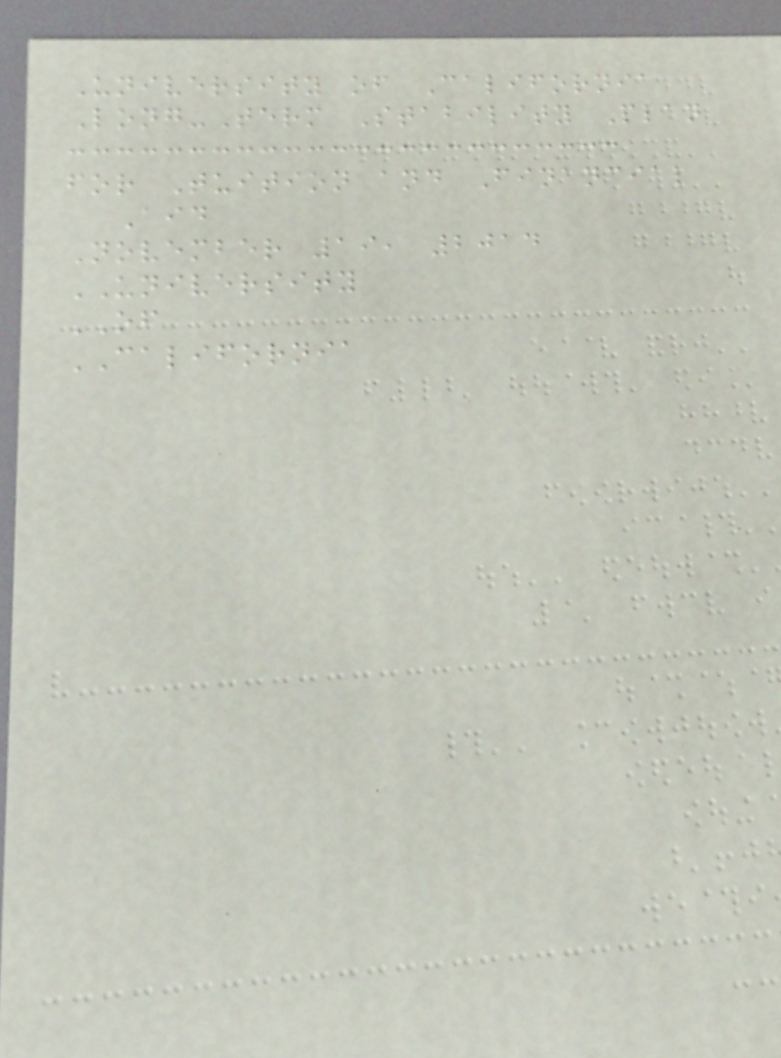University of California
Long-Term Stability Plan
for Tuition and Financial
Aid
November 19, 2014
UNIVERSITY
OF
CALIFORNIA
